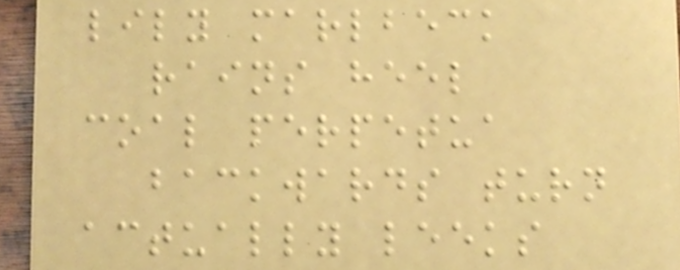lily marlbeck
rains heel
coal perpetua
backwards turn
actually leeks
